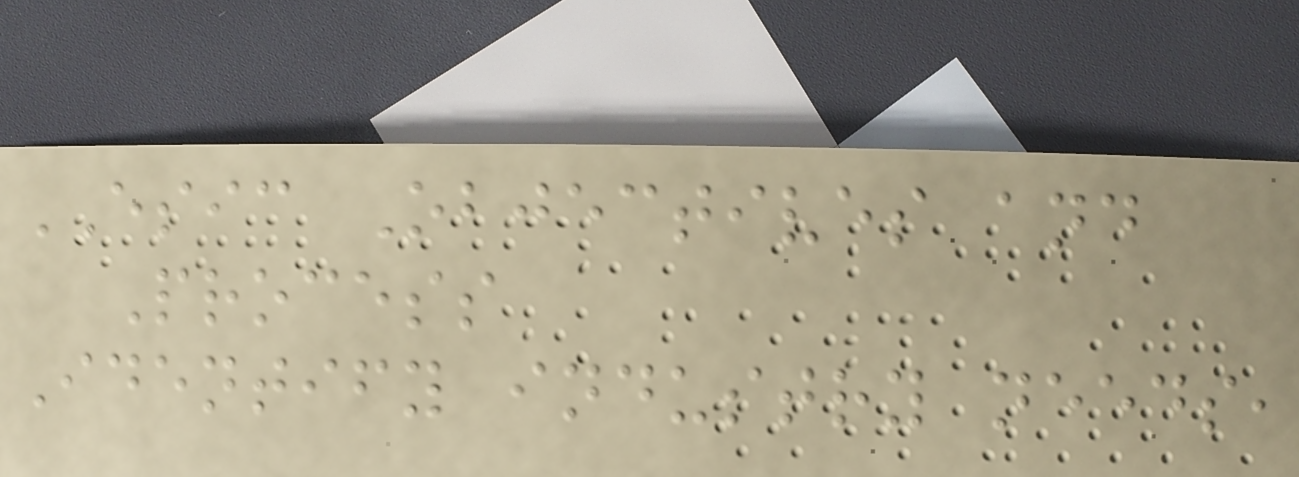ESIC Objectives and
Process
Identify industry needs,
